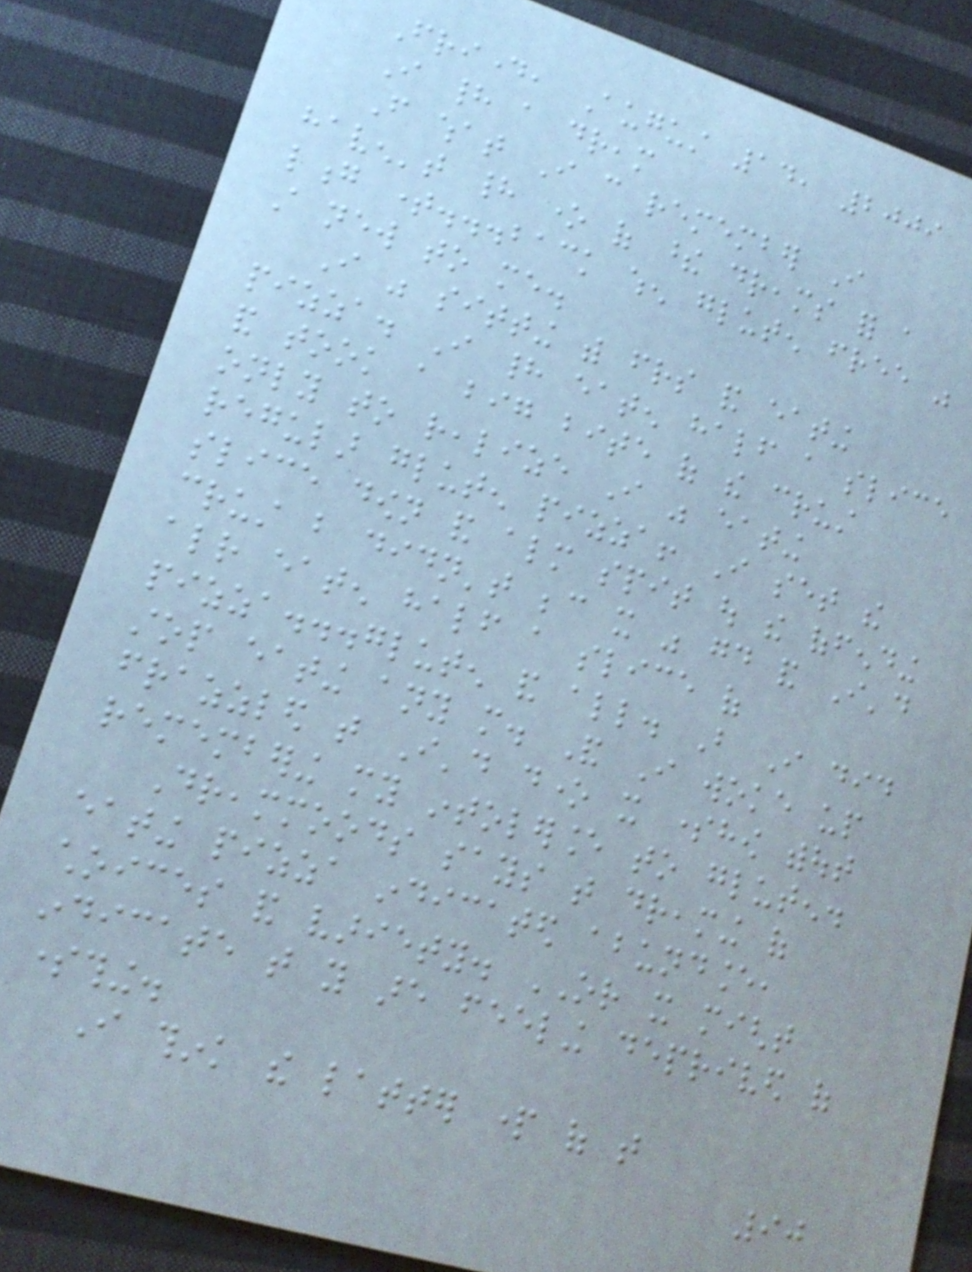Friday, August 14, 2009
I had a dream
From what I can remember I
haven't had one of these dreams for a
long time...back when gluten free was
still new to me.
I was sitting with friends and eating
pizza. I had eaten half a slice
and took a big bite of the crust
only to realize I was eating
regular gluten pizza! I set the
slice down and almost spit out the offending
crust but didn't because it was good and I'd
already eaten half a slice of
pizza...gluten and all. But I did
stop eating any more. And I woke up
frazzled that I'd done it somehow without
remembering my intolerance to gluten.
Dreammoods says that dreaming of
eating pizza indicated abundance,
choices and variety. OR it might
indicate that you are feeling deprived of
something.
I think the latter part of that
90
